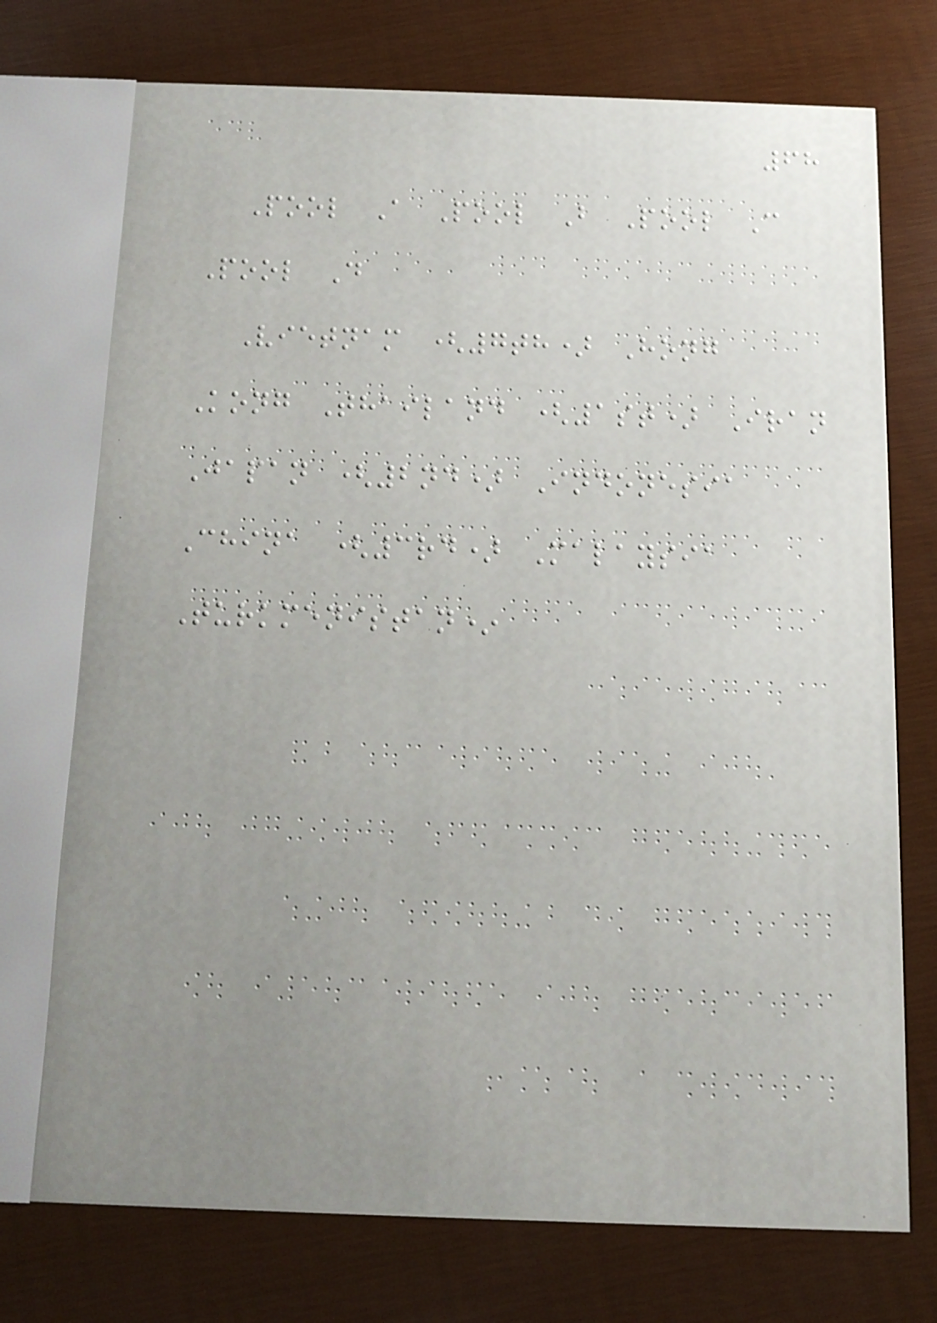68
Pool A Pool B Pool C
Pool D
Vietnam (7th) Hong
Kong Thailand (1st) Iran
Japan (2nd) Indonesia
China (3rd) Malaysia
Turkmenistan*
